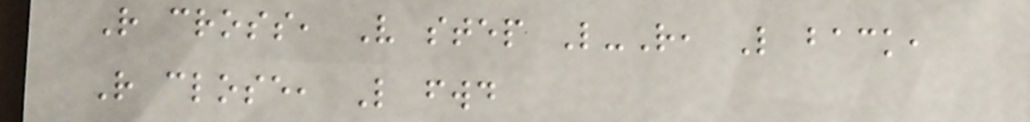R cross, V step L-R, L back,
R close, L fwd
